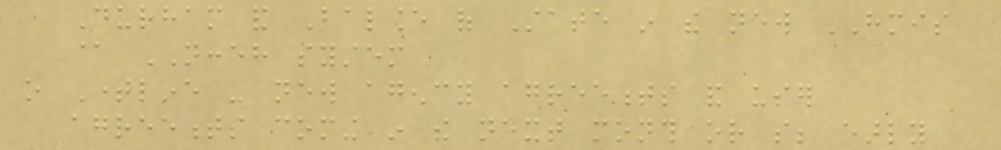Durham and Balance of State in the new HMIS
@ NCCEH system
o Timeline - new agency agreements and user
agreements coming in the next month or so; early
